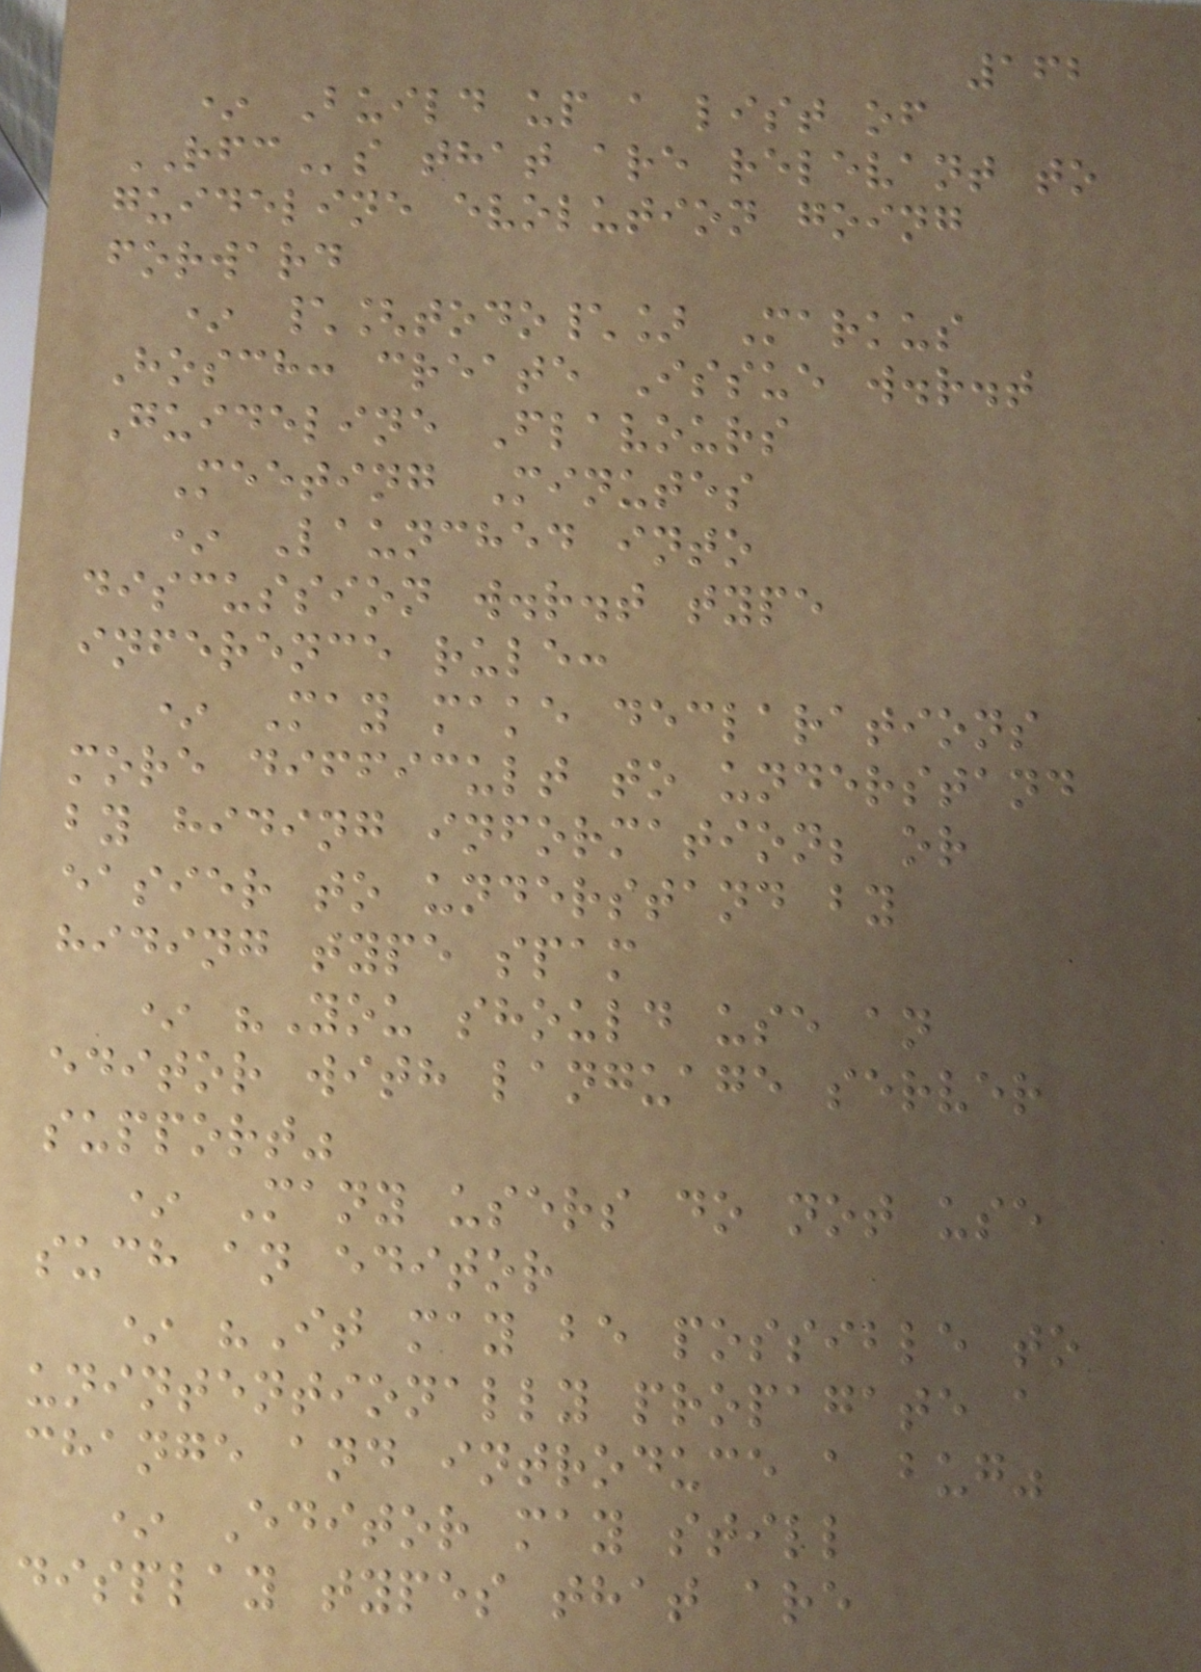162
* Build up a list of
RFCs that are relevant to
guideline evolution going
forward
* \[todo\] Markus
Hosch: create Issue w.r.t
Guideline Flavours
Meeting Minutes
* Launched into
discussion w.r.t type
inference rule:
* May make declarations
more difficult to understand
by hiding information; or
easier to understand by
hiding type spam
* "You should use an
editor with language server
support"
* Many users do not use
such an editor
* "It may be possible to
unintentionally propagate a
change and introduce a bug"
* Editor may still
display types that are
